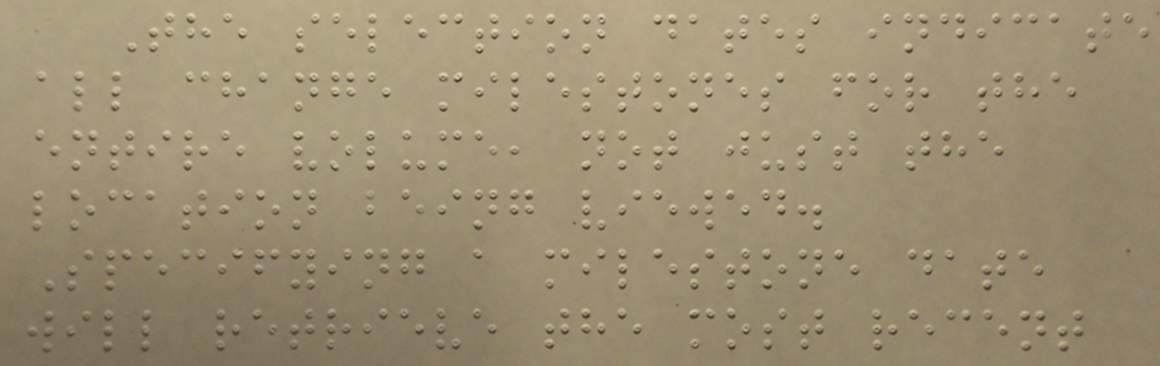The selection dates indicate
all change milestones for the
entire volume, not just the
location being viewed.
Specifying a milestone date
will retrieve the most recent
